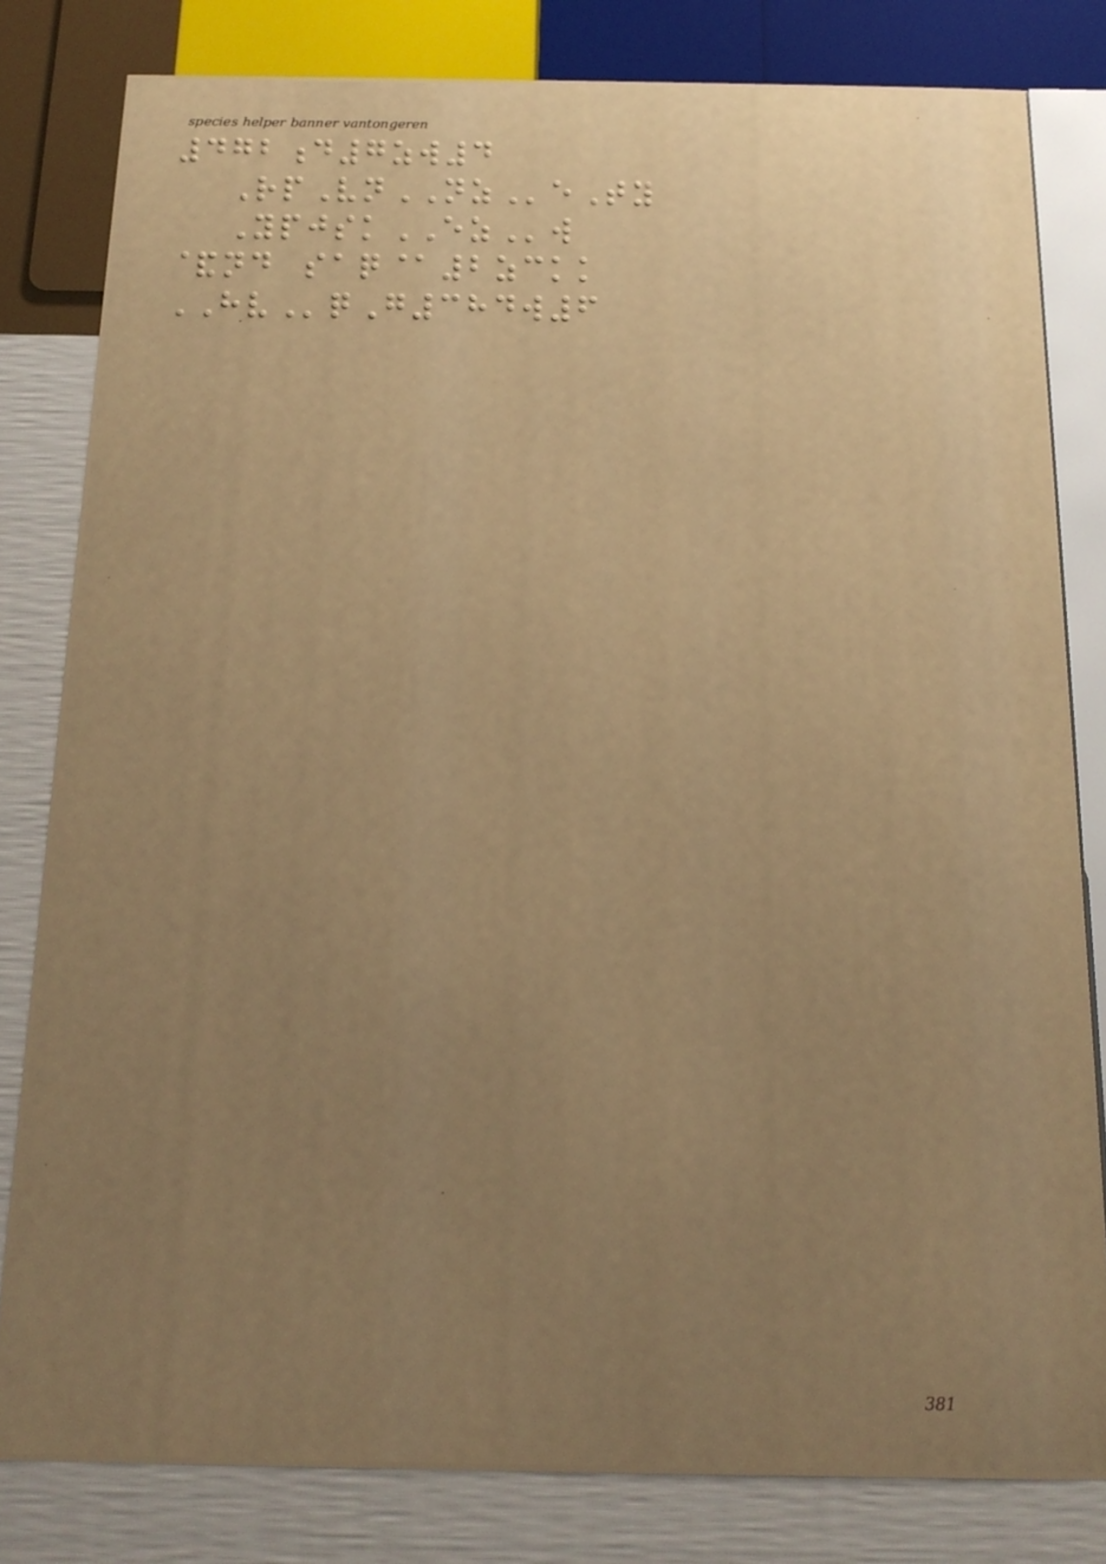472d7zw4
RpVnNZeTy
YpjskEZw
&nd saq@2zckk
HVqG384w6
